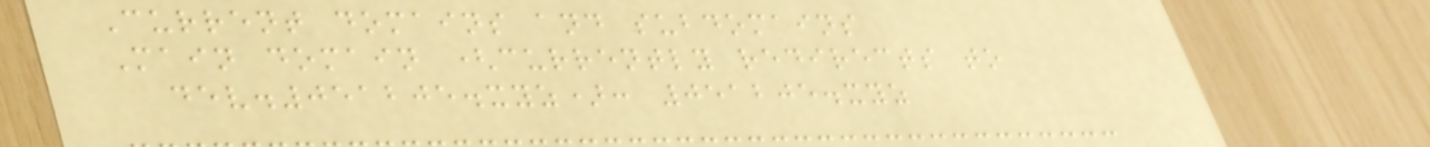Current domains and subdomains
Main domain (currently redirects to
dev.051205.xyz): 051205.xyz
